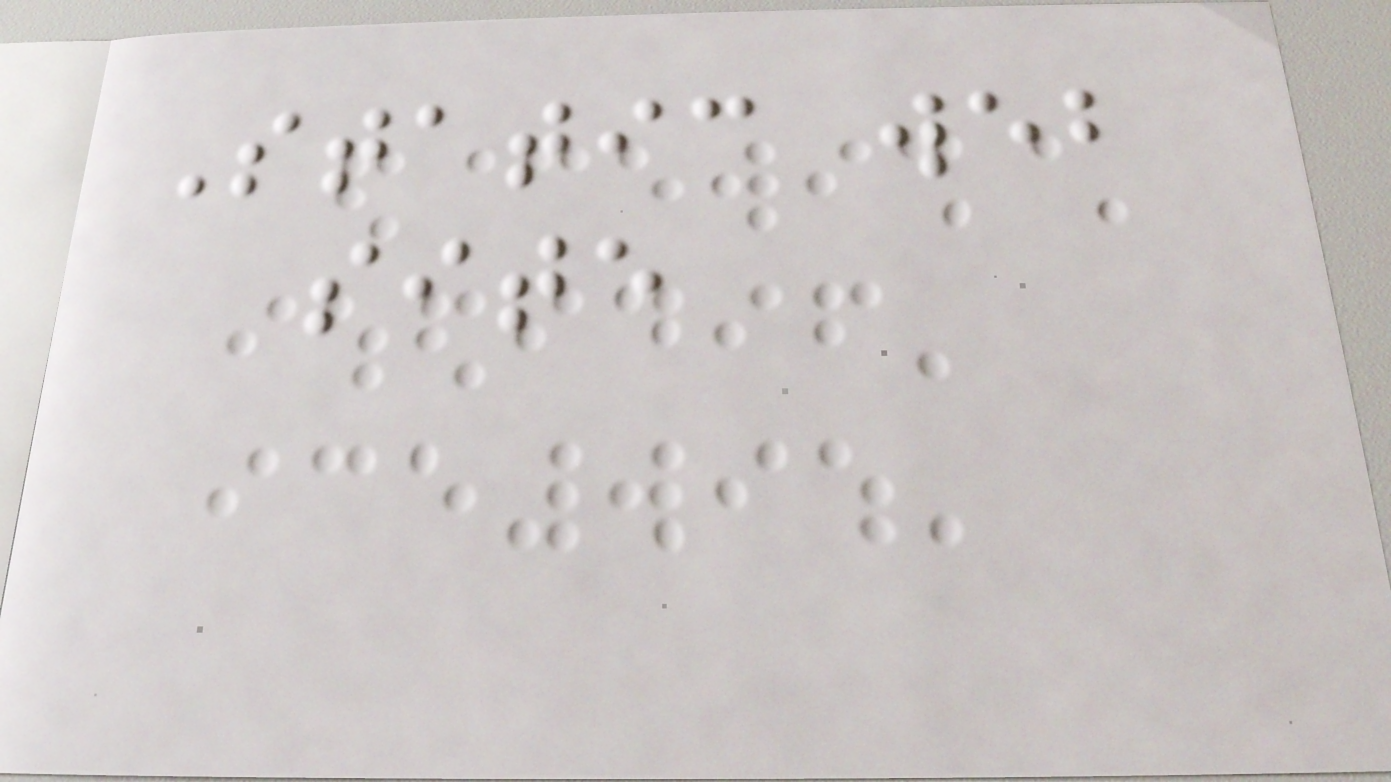Static web
site
